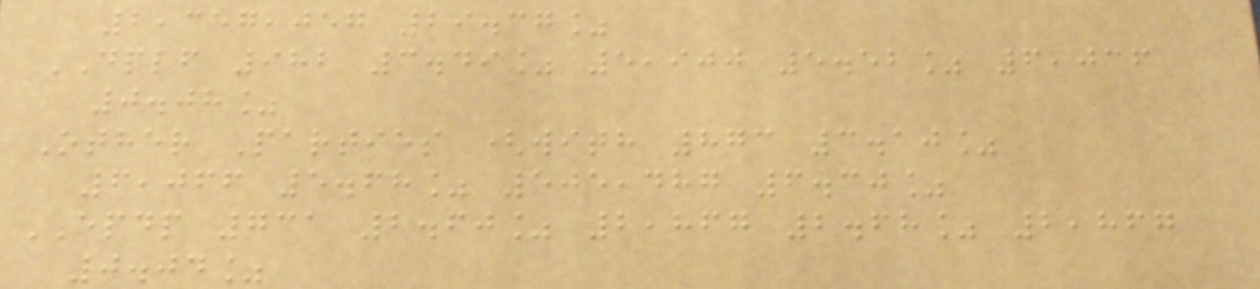2,357,057 29.37%
DPLF 982 3.49% 5,900 5.52% 6,036
0.08%
Other Parties (with 873 3.10%
6,066 5.68% 505,487 6.30%
EPDP 731 2.60% 2,867 2.68% 2,867
0.04%
